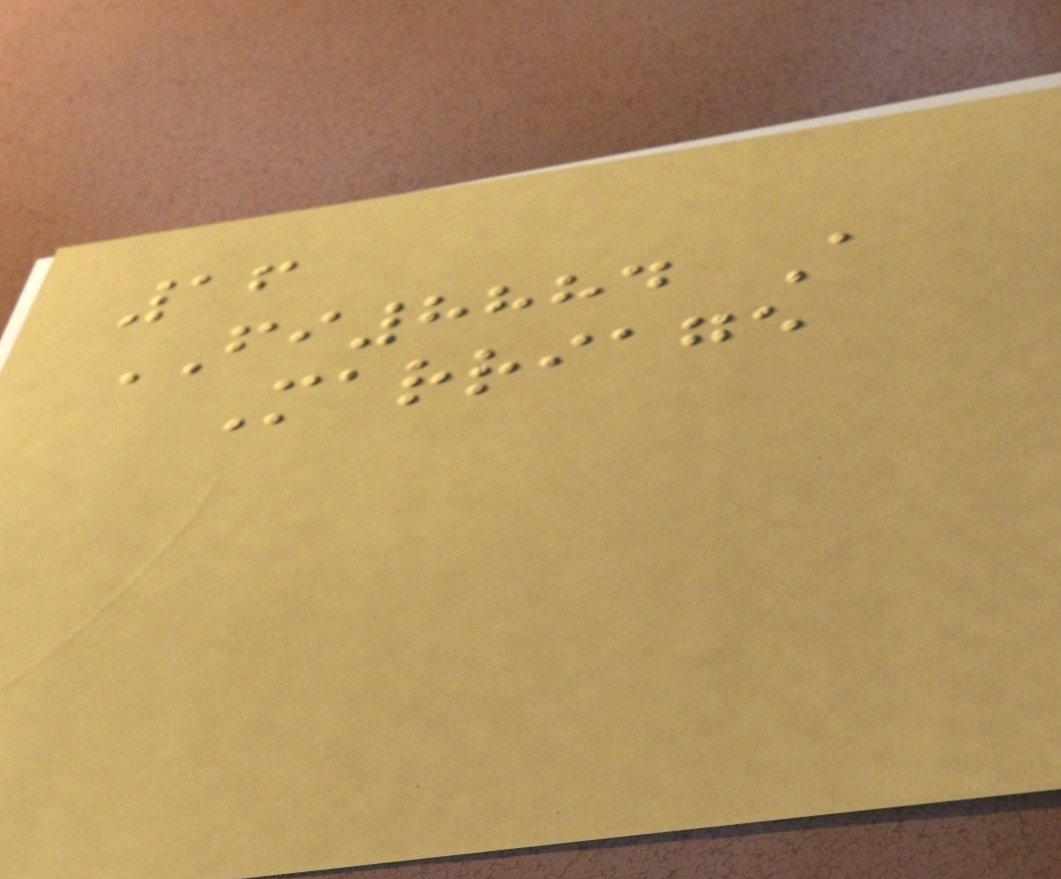16
FI8884 A
Marriage
